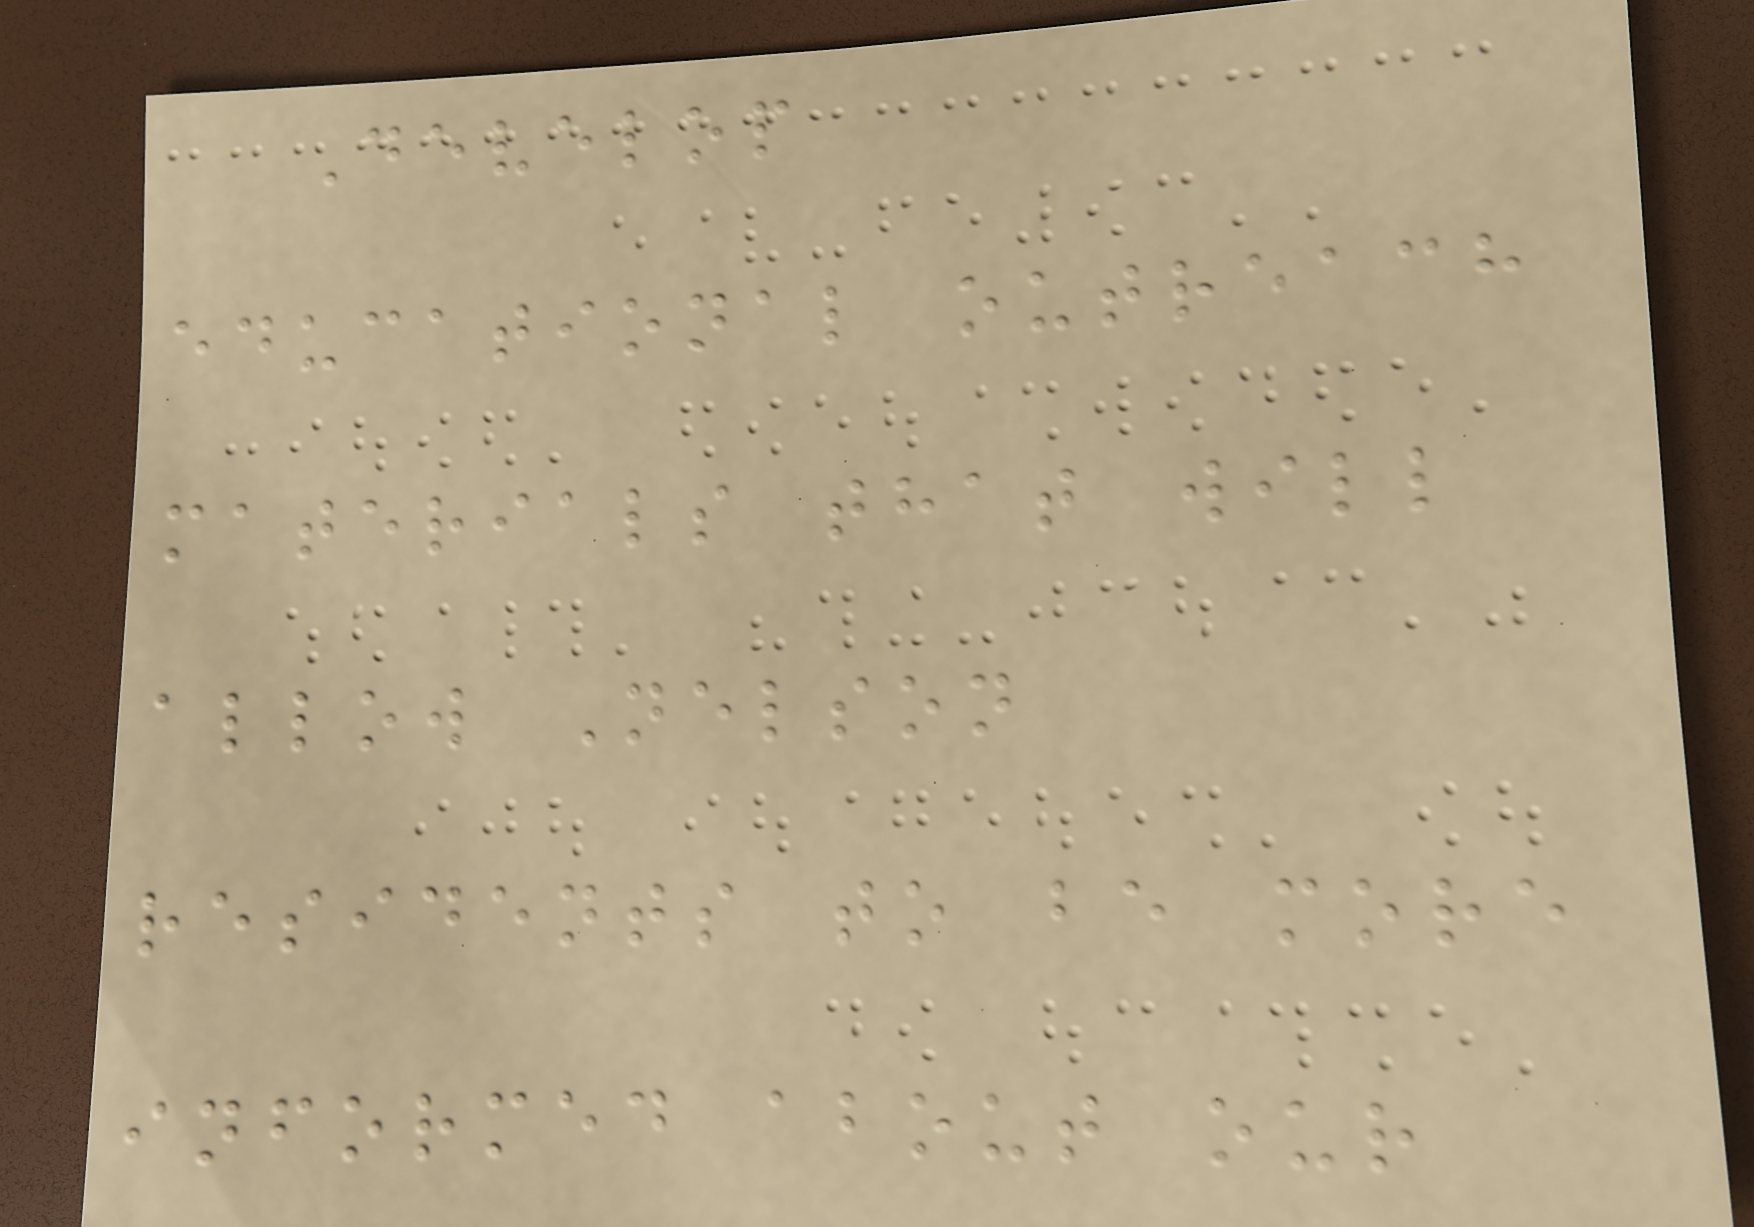Develop
educational outreach
materials that will
allow Nelson
residents to be more
informed about our
